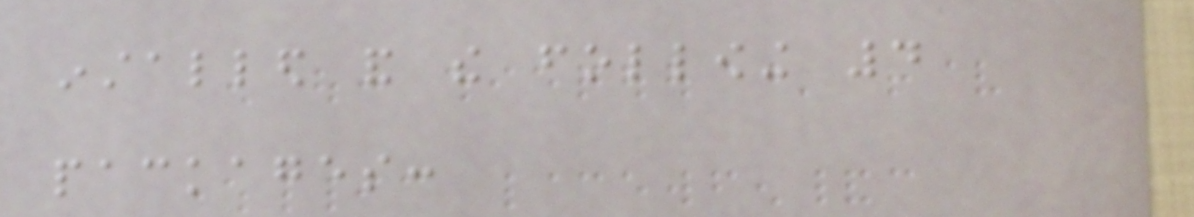installed and the following 4
packages:
